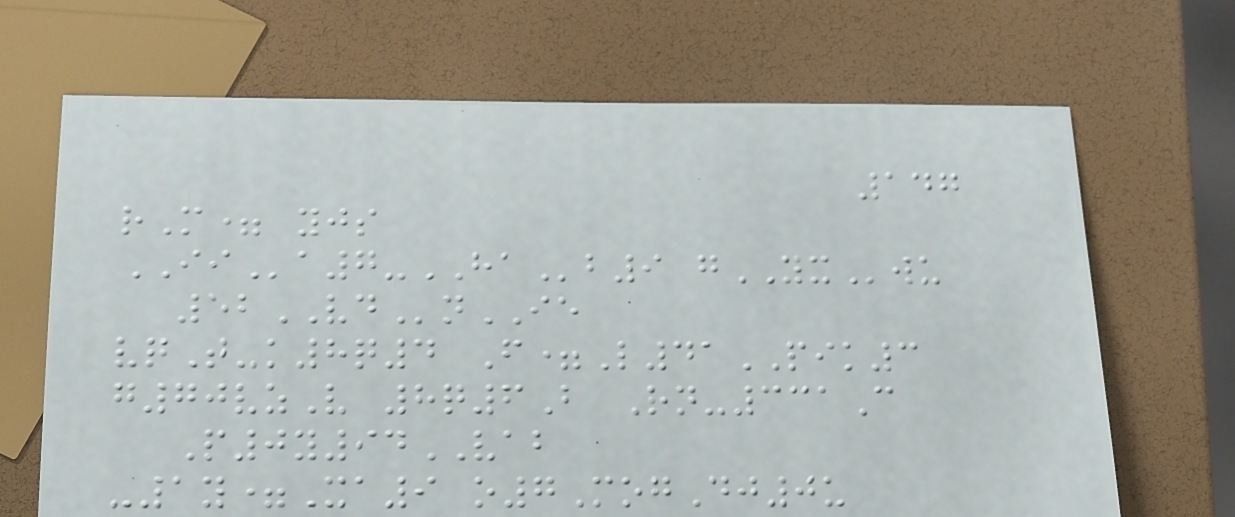147
rM= yjs
IIa7-HAb9 gYXwu
52VDnIE
vqT-k8q4 F=L41PIK3
g70vzV 8q6B Rn-331C
P0y94VAB
-1y=Xa9 o7MogDj0u
